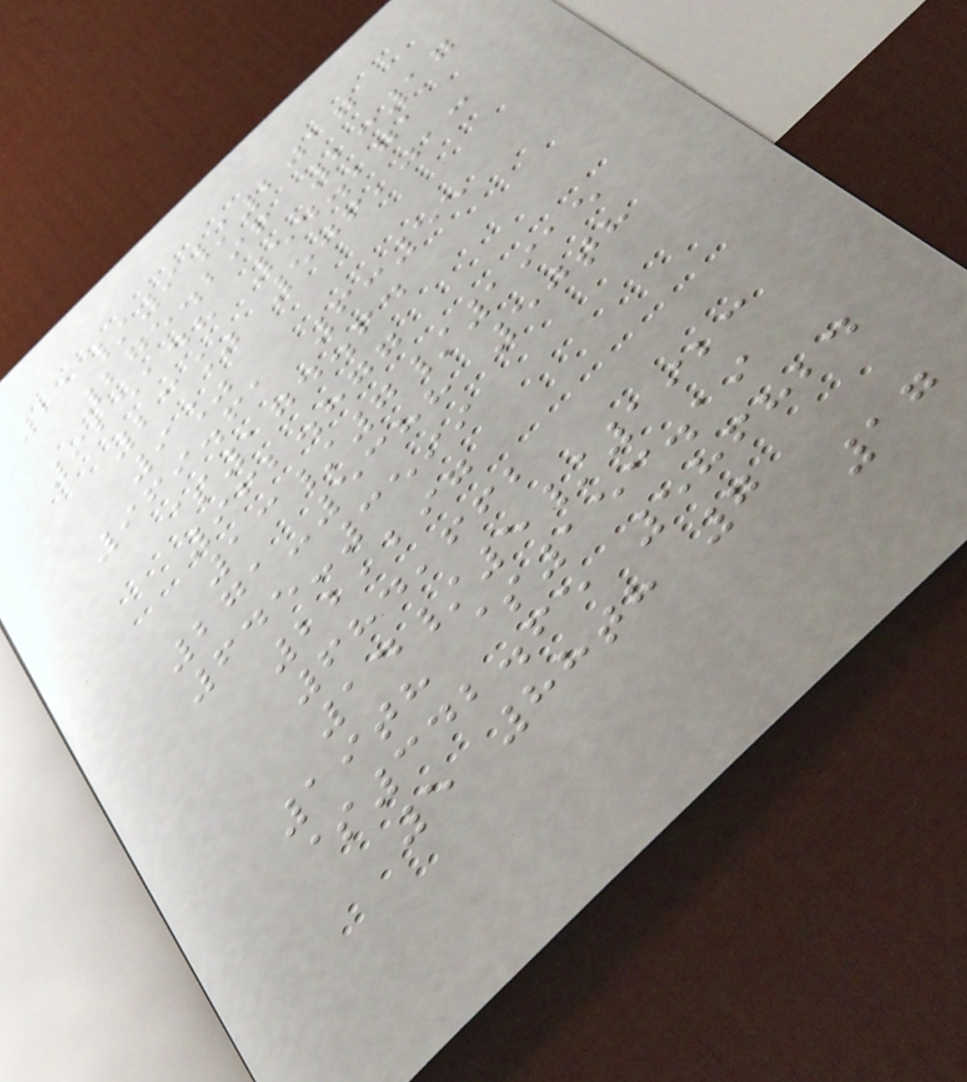21/9/2017
275.296 2:17
925148 54.271
23% 506,013
9%
969.61 6:55
$174.64
962.877
13/7/1915
271-5388 50th
645-3599
22,297
684,662
14/5/1923
19th $153.19
$342.65 586824
5 88th 7
17
